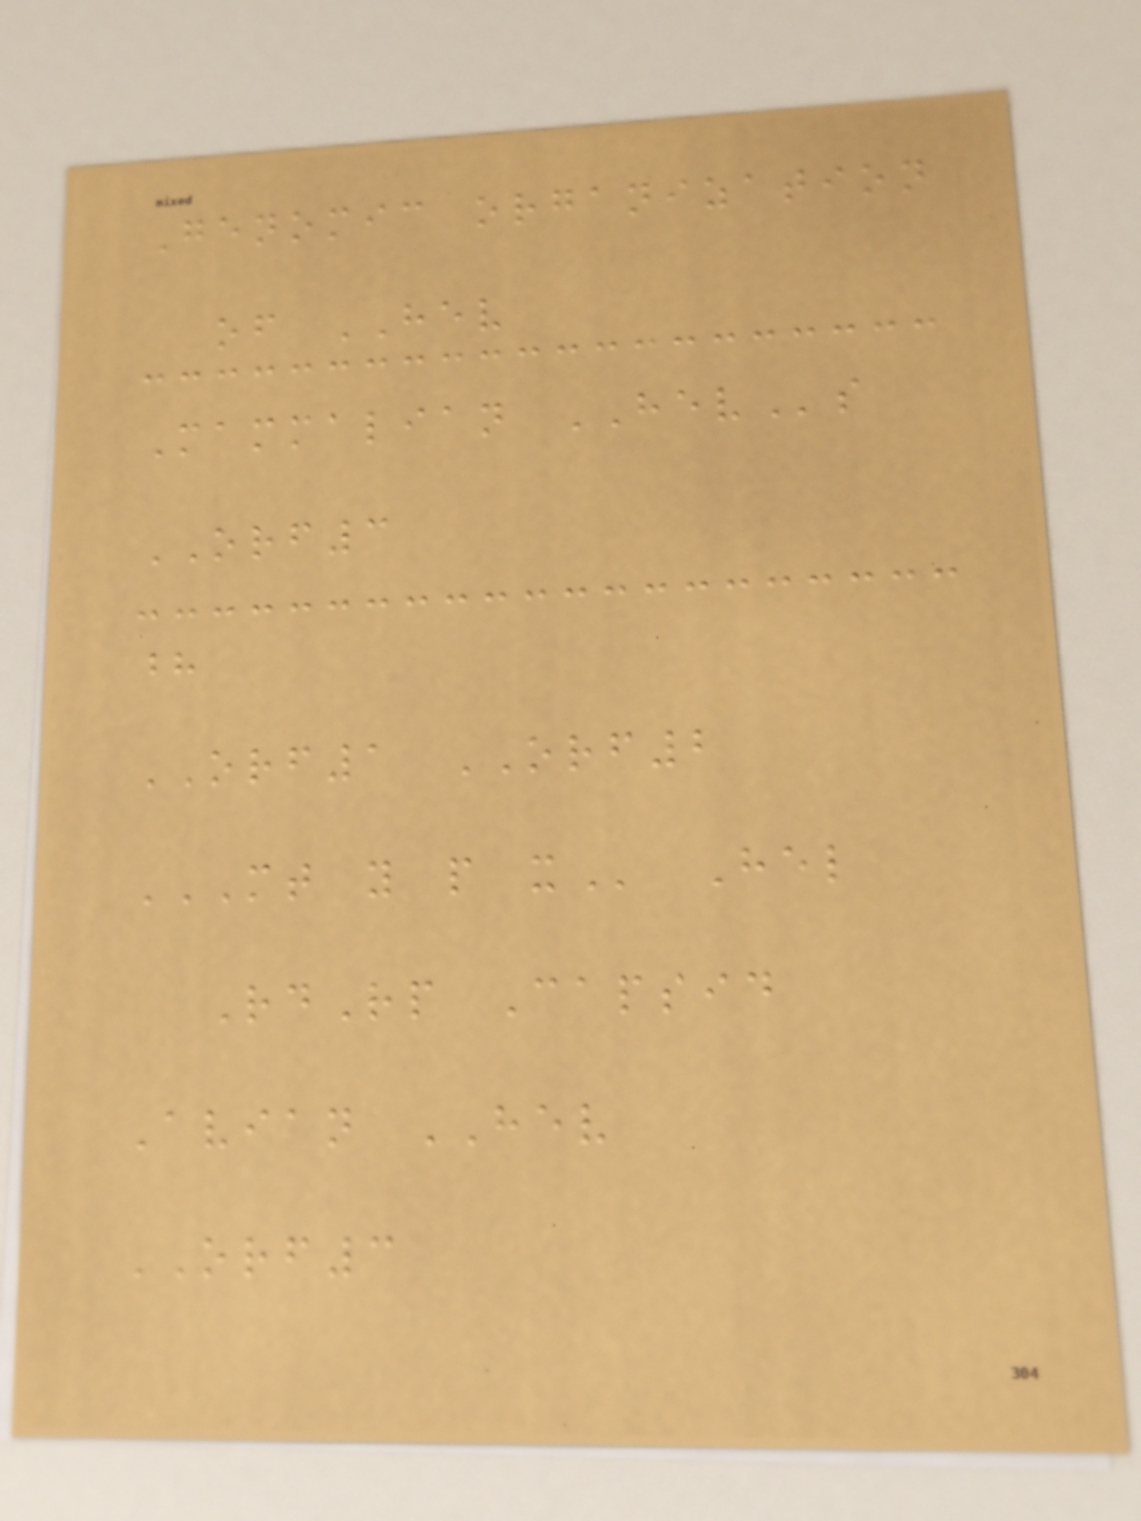Genomic organization
of HEV
Mammalian HEVs
ORF3
?
ORF1 ORF2
MT Y P X Hel
RdRp Capsid
Avian HEV
ORF3
